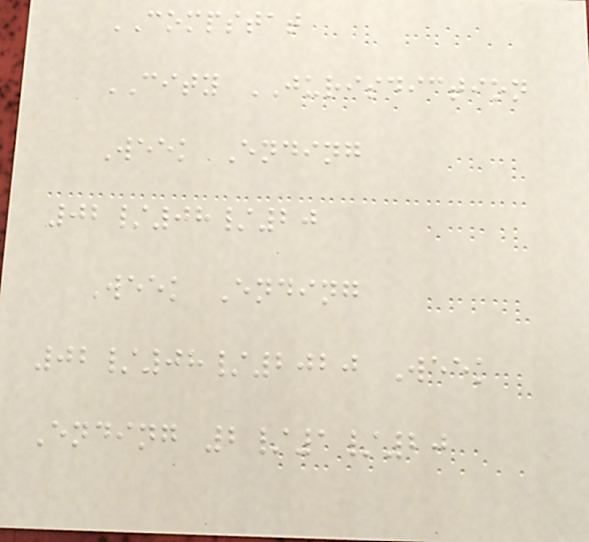COMPSTAT
CITY JURISDICTION
Week Ending
02/08/20
Week Ending
02/08/2020 Week
Ending 2/1/20
